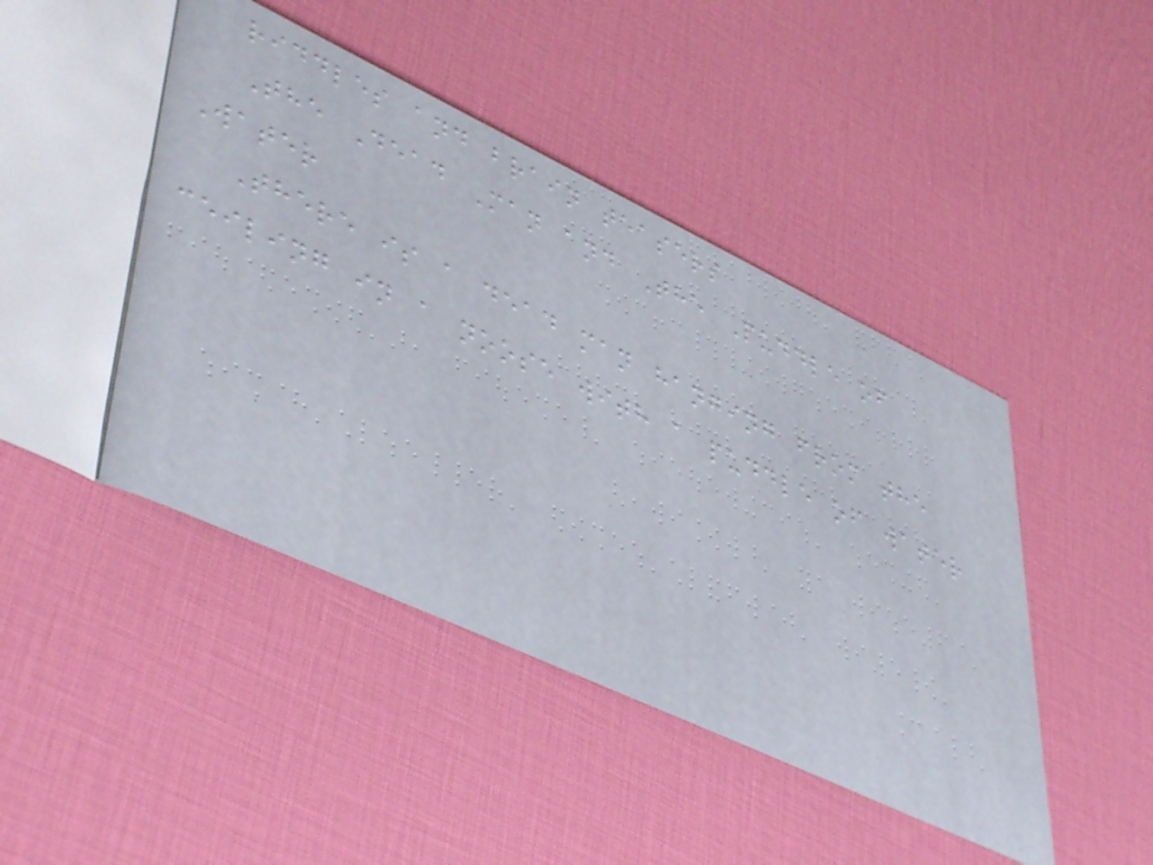riddles and brain teasers
The Dead Man and The Puddle of
Water
There is a dead man hanging from the
ceiling in a noose with a puddle of water
